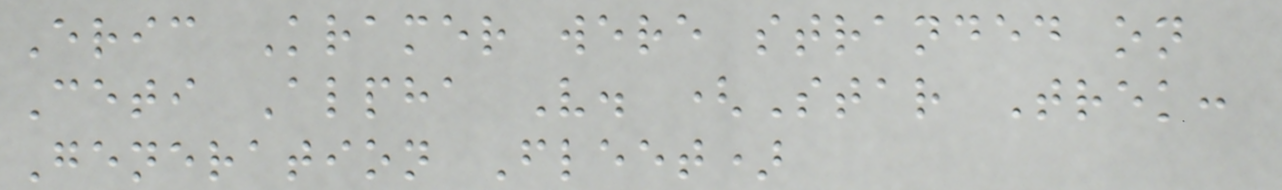Eric Kramer were stranded on
Ceti Alpha V. (Star Trek:
Generation Fleet)
